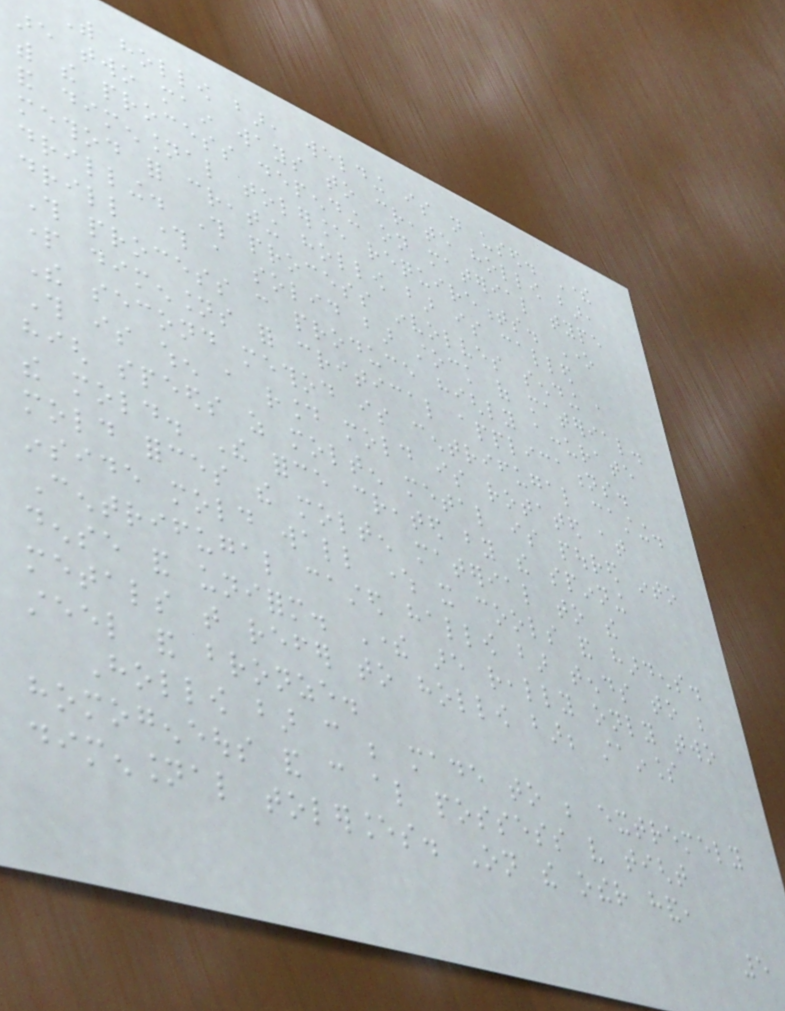With hollow bar, welding is not used. There
are two main ways to create hollow bar,
with the process depending on material type
and dimensional tolerance requirements. One
method for creating hollow bar is called
drilling. This process involves sending a
drill through a solid bar stock of material.
This process can produce highly accurate
part dimensions for critical applications.
The second method is centrifugal casting.
This is when a round mold is rotated at
high speeds as molten metal is poured into
the mold. The force created by the spinning
mold forces the molten material to the
inside mold wall where it cools and hardens.
Centrifugal casted hallow bar tends to be
dense and uniform. There are really only two
metals that refer to hollow bar; stainless
steel and bronze.
Hollow bar can be made to be extremely
homogeneous and can also possess very tight
dimensional tolerances. On the other hand,
5
